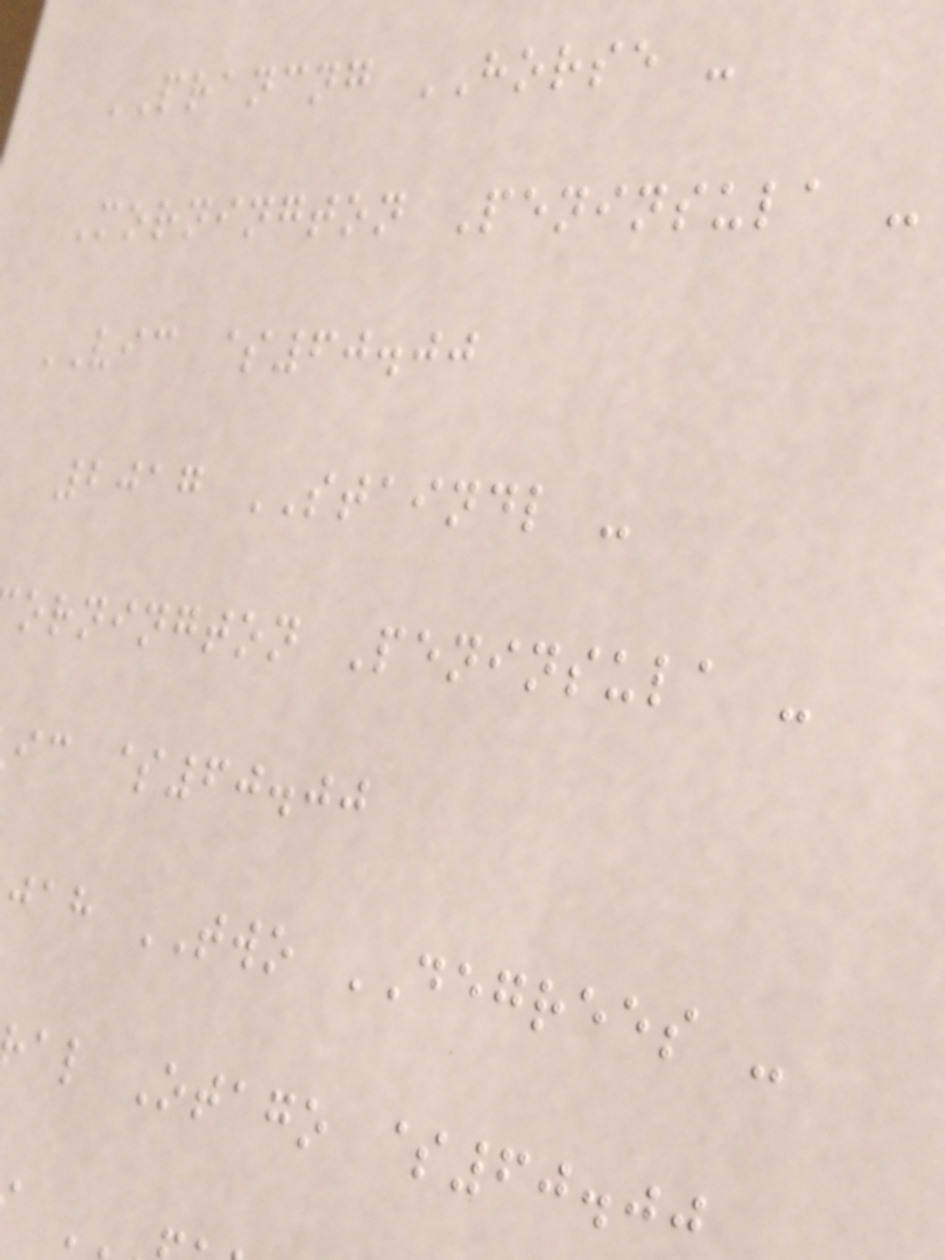PRANCNG HORSE -
Mornington Peninsula -
VIC $60.00
2017 STAINDL -
ornington Peninsula -
ic $60.00
jah TWO DEGREES -
al Otago $60.00
